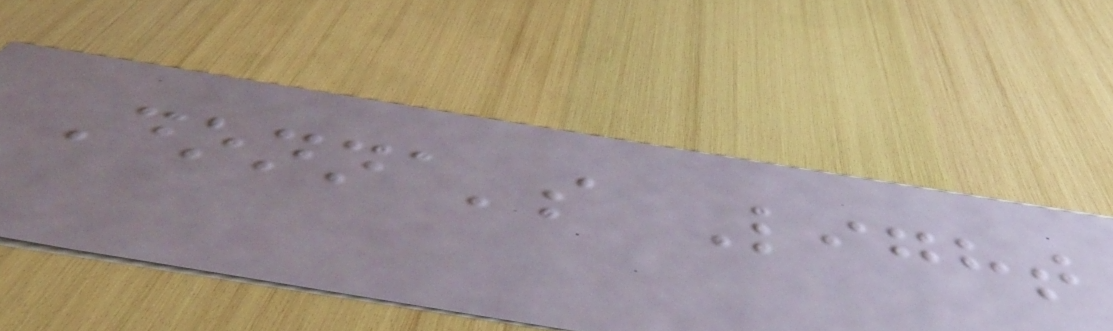Donna's Light
